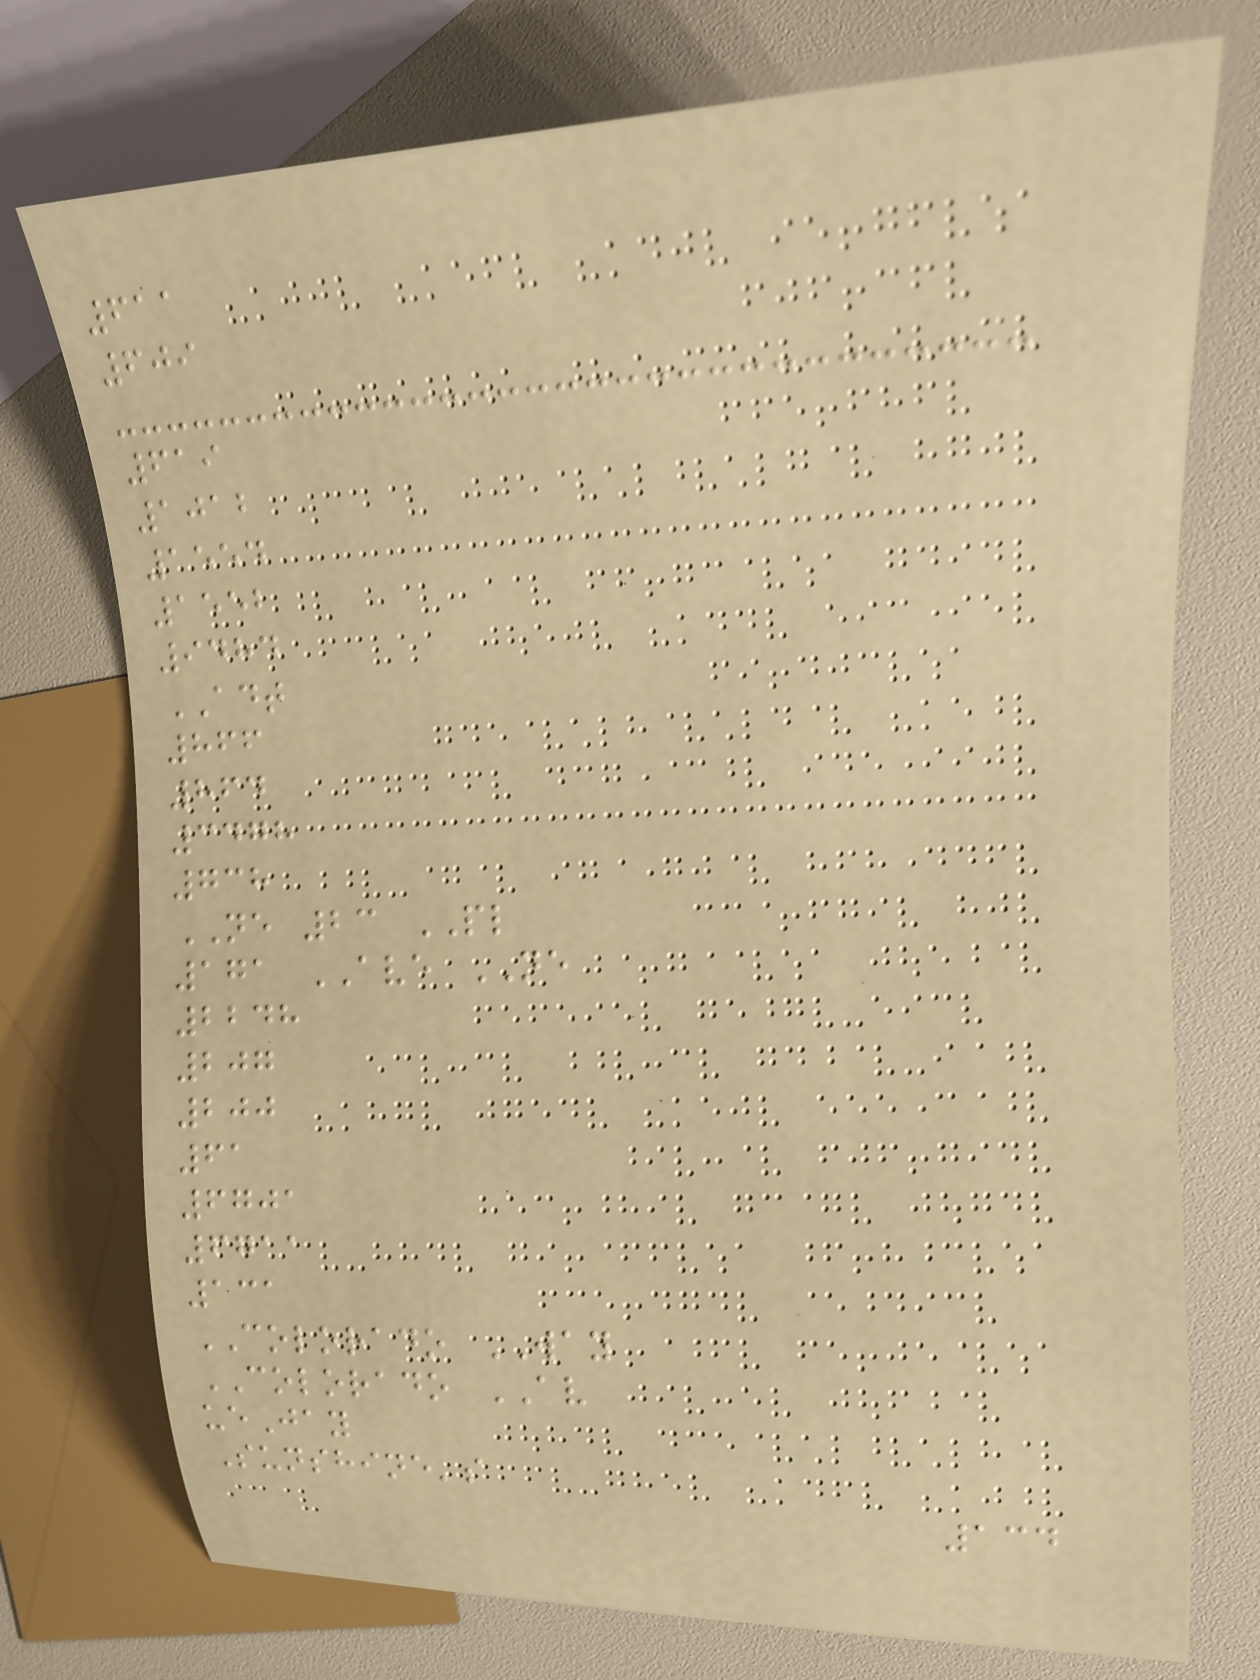611
609
619
1012
1554
1552
9484
ADT
866
864
3478
738
NE 23 PL
171 AVE NE
2248
207
200
61
6701
6711
131
COLORADO WAY
COLORADO AV
ueJay
Sunshine's
134
